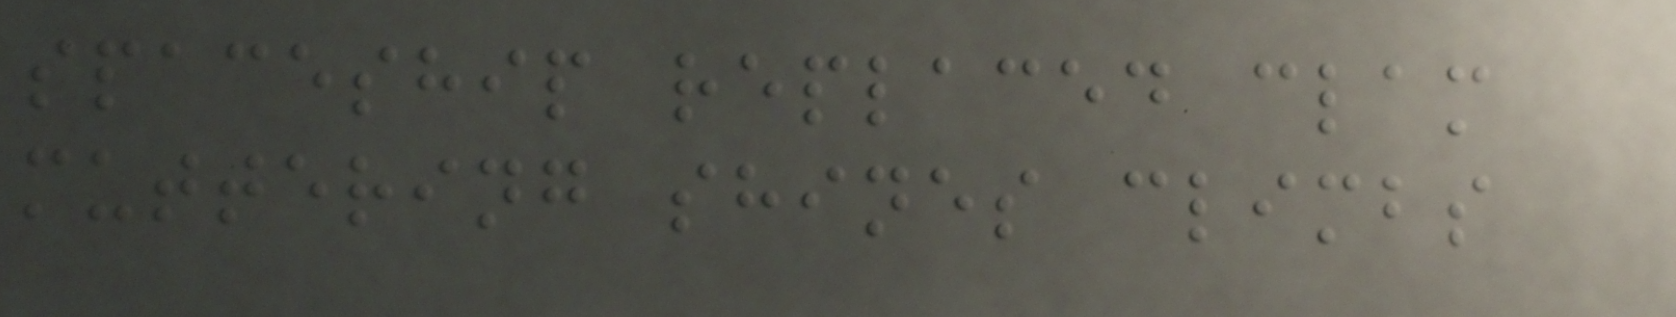spaceship replaced clam
muttering shines climbs
